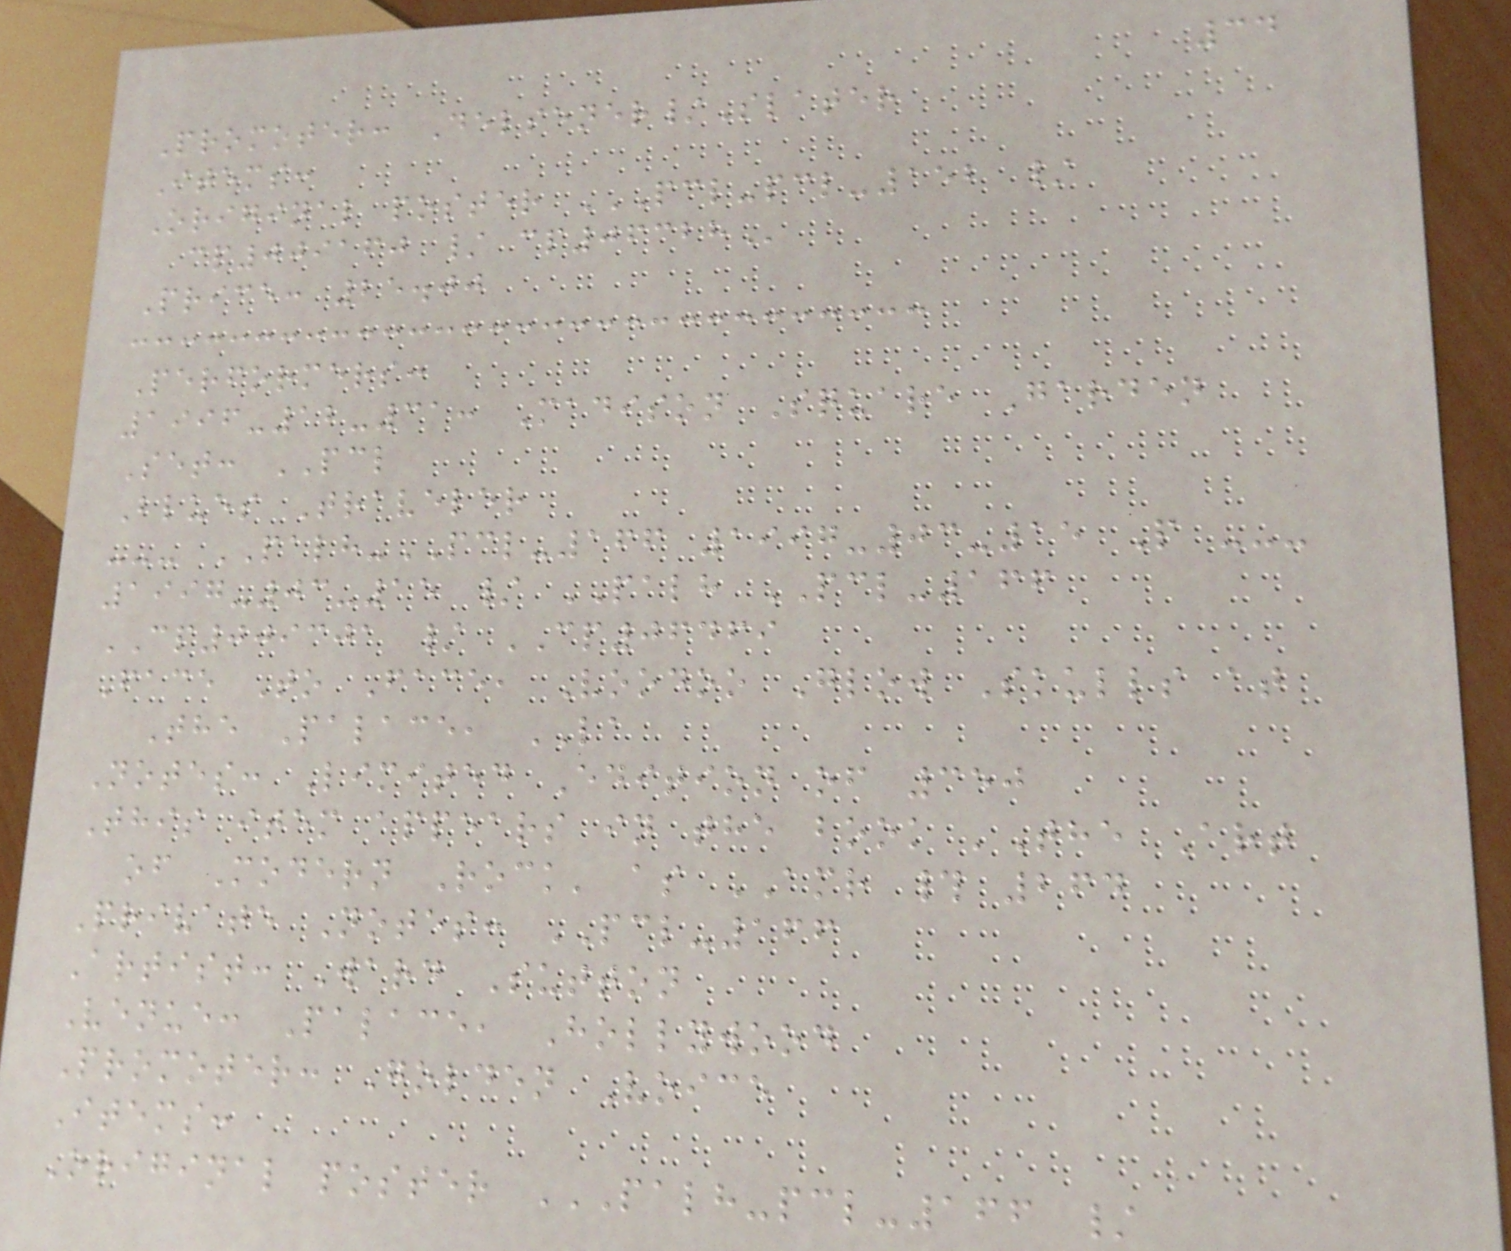34
Promoter: Delsener/Slater
Items:
Original poster PCL-PCL-152 /
CP009160 / CP06328
Price: 25.00
Performers:
1996-12-31: Madison Square Garden
Set: PCL
Blues Traveler
--- PALH-PCL-166 1997-03-15 P ---
1997-03-15 / PALH PCL-166
CP009301 / CP06469
Face To Face, Voodoo Glow Skulls at
The Palace, LA
Notes: Limited Edition of 350
This item appears in the book 'The Art
of Modern Rock' as AMR # 264
Private Notes: PCL-166
Artist: Ward Sutton
Venue: Palace, Hollywood
Promoter: Golden Voice
Items:
Original poster PALH-PCL-166 /
